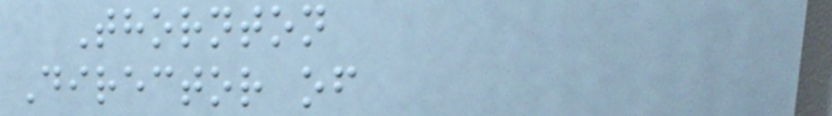Thornton
Director of
